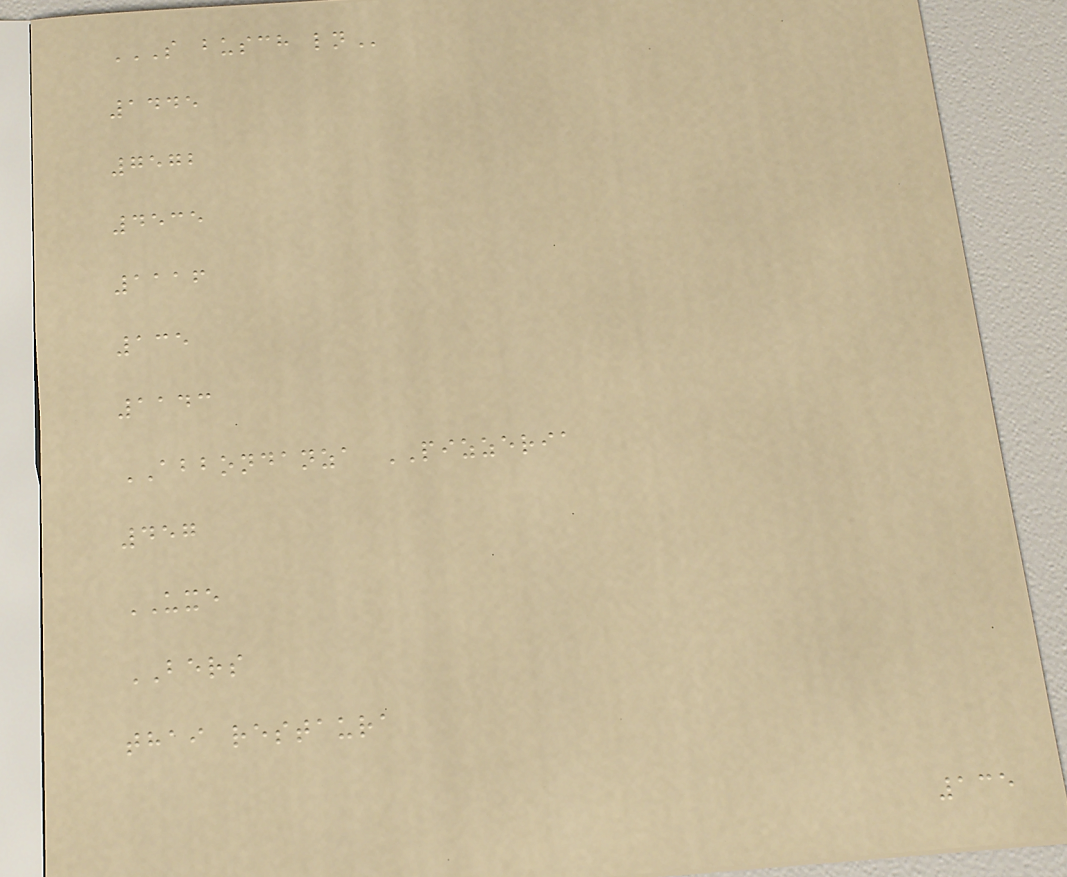S BUSCH LN
1445
7572
4535
1116
135
1143
ABBONDANZA PIZZERIA
457
UXE
BERS
thai restaura
135
